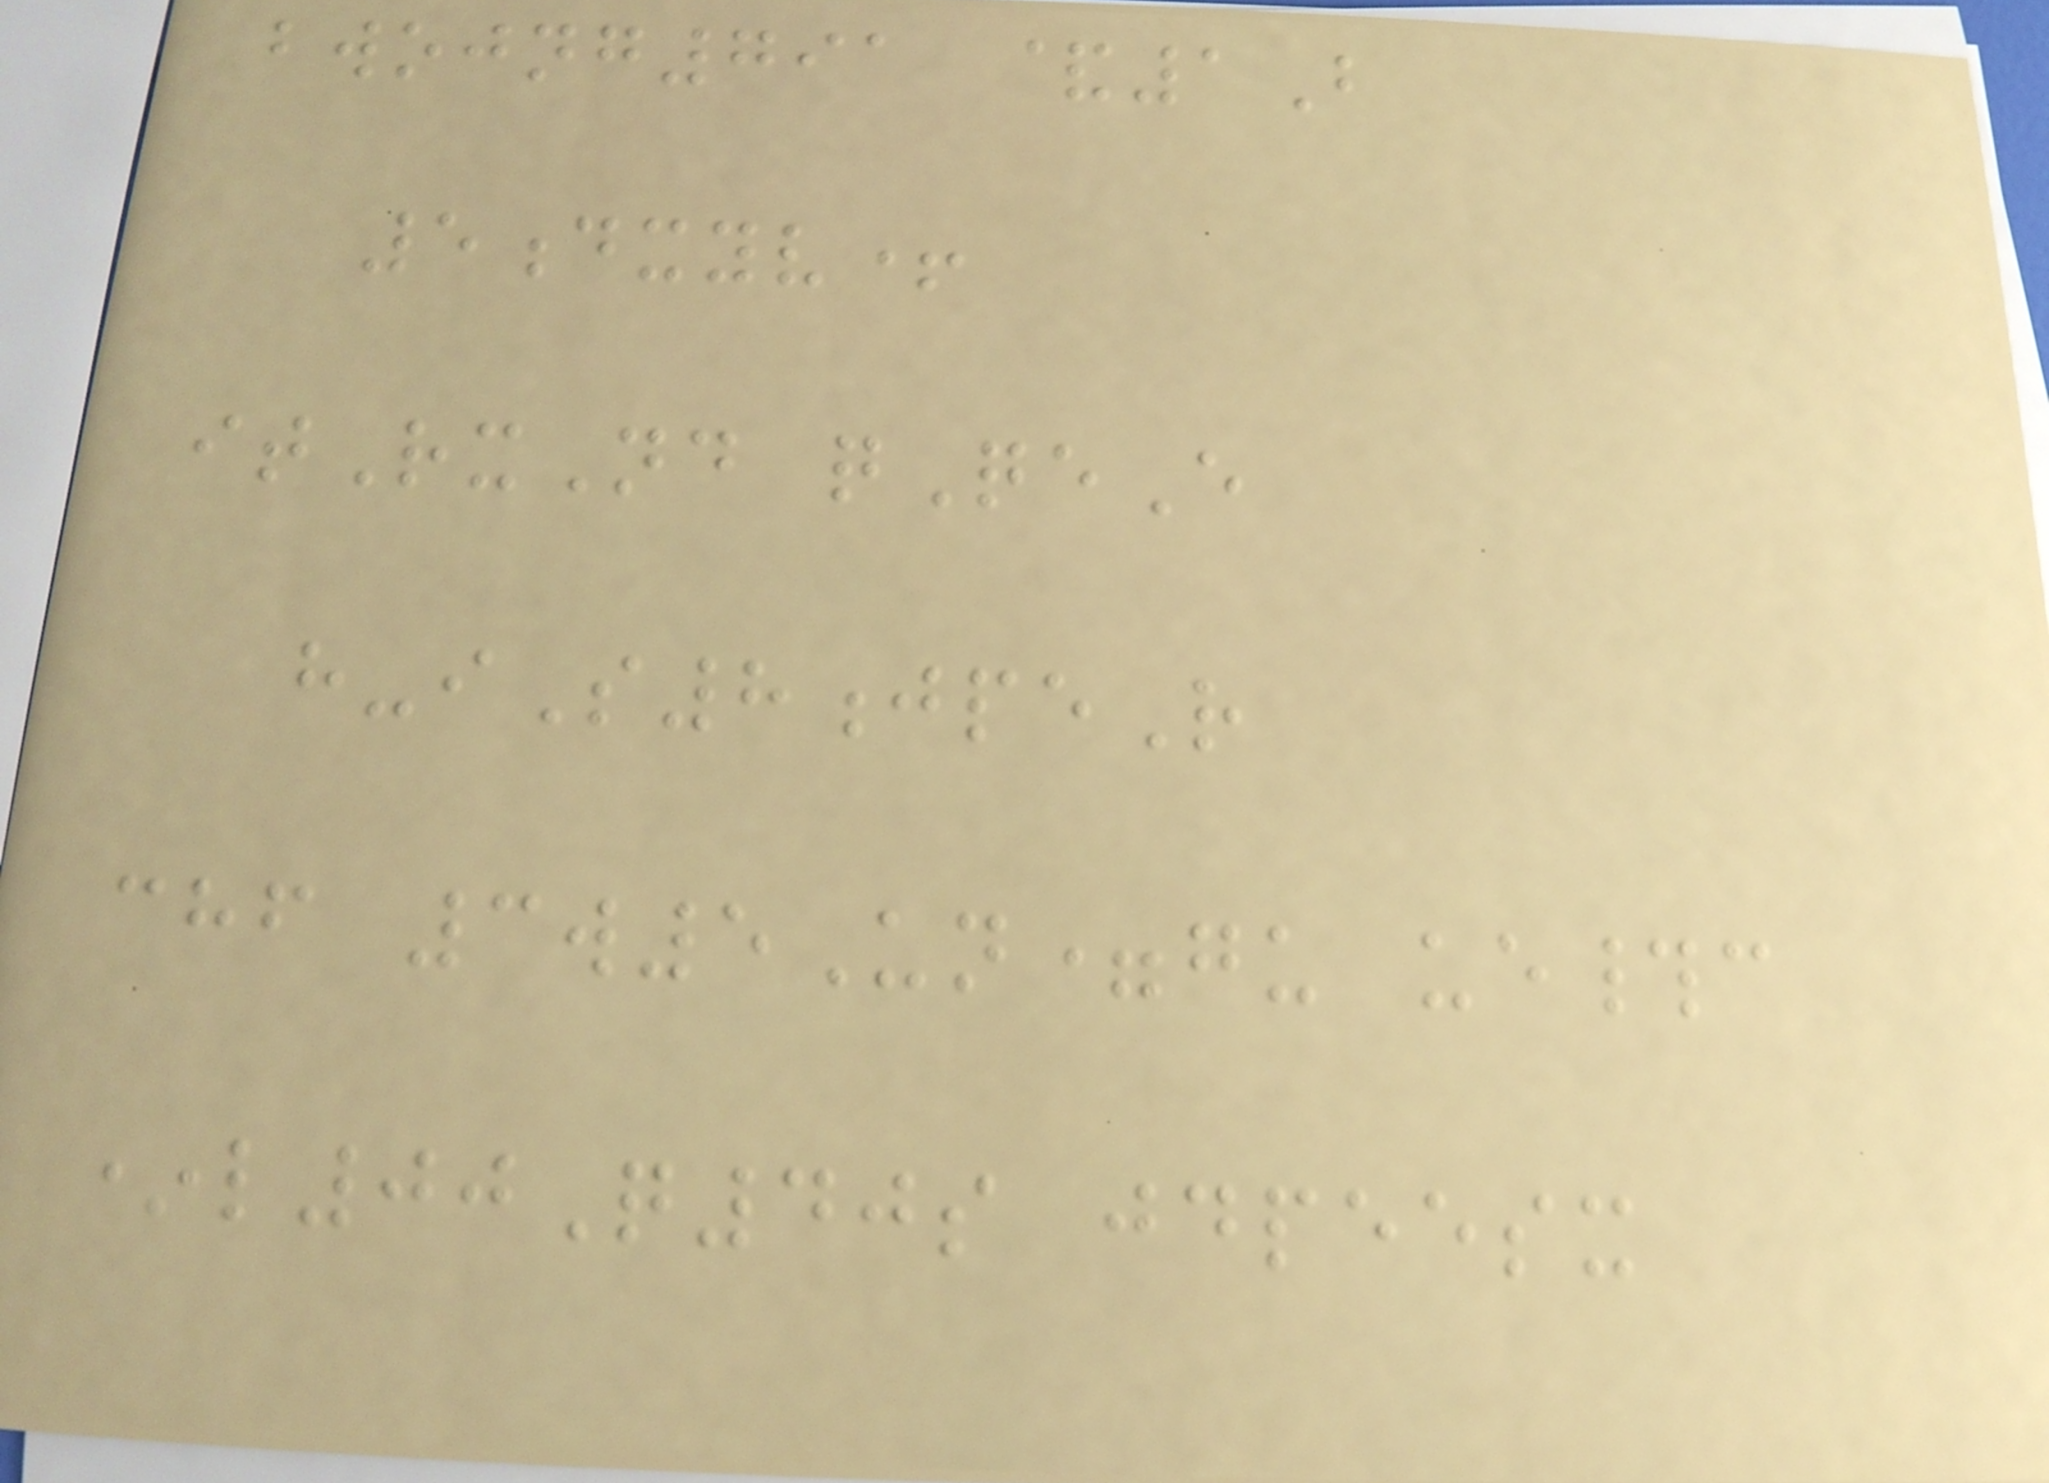bwojng791 &1B
5dxyv+
itRxNd qQeE
h-iS8jpeR
chf 3w5Un=gu ue#c
*l00Q40s jdpeesx
